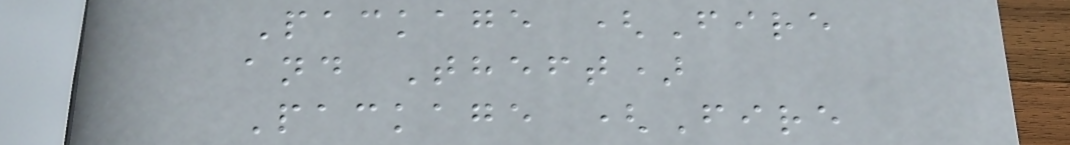Package (Fire
and Theft)
Package (Fire
